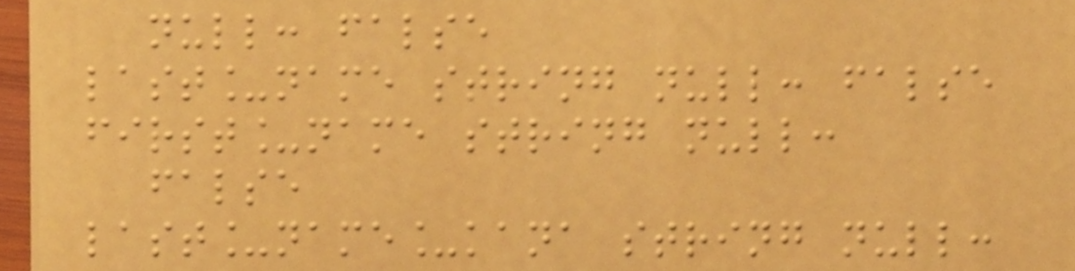null: false
last_name string null: false
first_name string null:
false
last_name_kana string null:
